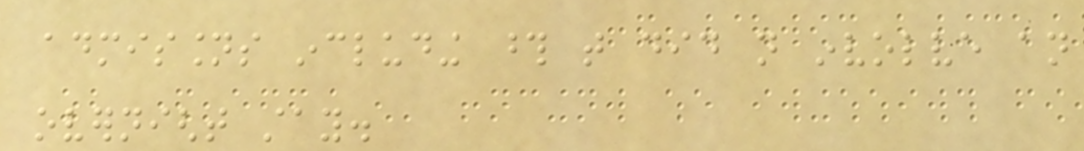admissions including those that did not involve an
overnight stay.
